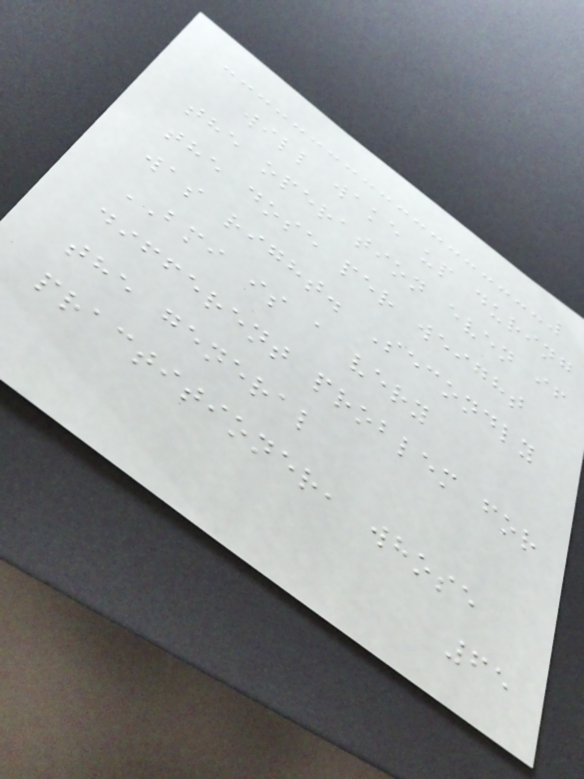will wake up during
the operation even if
the dose per weight
was right. Secondly
BMI is a very
different problem for
the general
practitioner, whose
65
